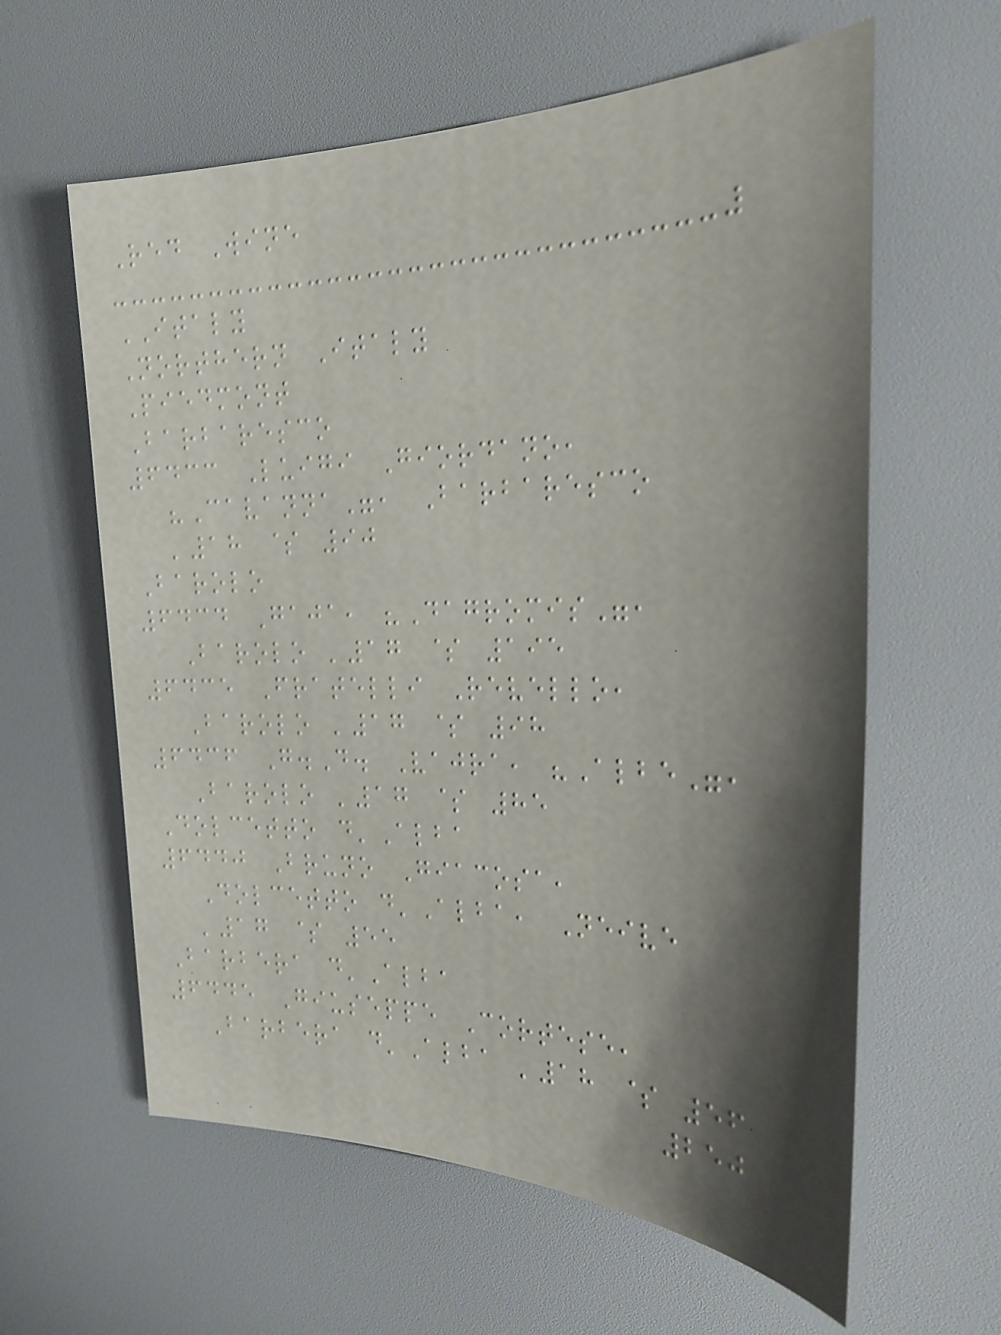Red Wine
ITALY
Northern Italy
Piedmont
Barbaresco
6433 Luigi Giordano,
"Cavanna", Barbaresco
'18 $ 90
Barolo
6434 Gaja, "Dagromis",
Barolo '17 $ 195
6435 Fratelli Revello,
Barolo '17 $ 98
6436 G.D. Vajra, "Albe",
Barolo '17 $ 85
Dolcetto d'Alba
6440 Bruno Giacosa,
Dolcetto d'Alba, Neive
'17 $ 55
Barbera d'Alba
6445 Giuseppe Cortese,
Barbera d'Alba '18 $ 56
250
